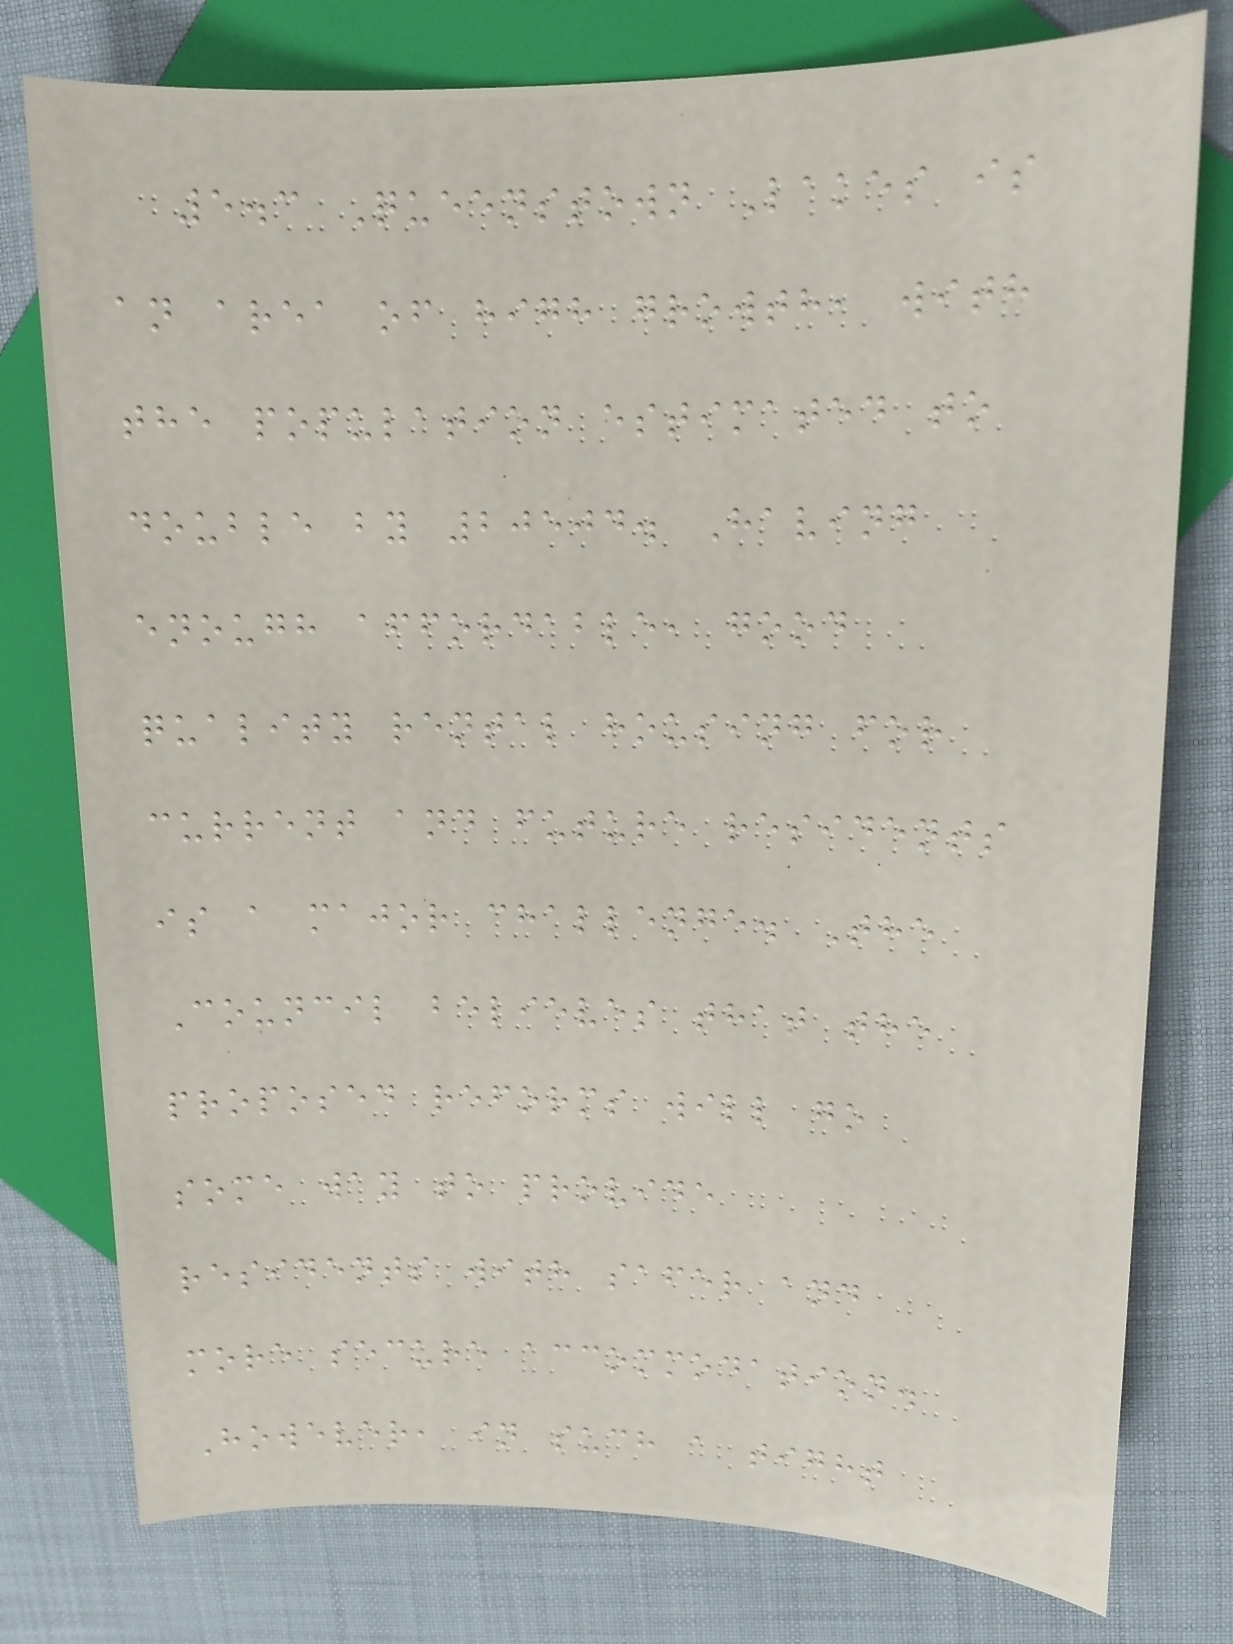5.3 Queenstown Lakes is
an area of high growth, with
the population estimated to
double by 20504. Having
enough affordable, good
quality rental housing for
current and future residents
is a major challenge. The
Council believes that the
proposed reforms will go
some way to provide
residents with safer and
more secure accommodation.
However, in such a tight
